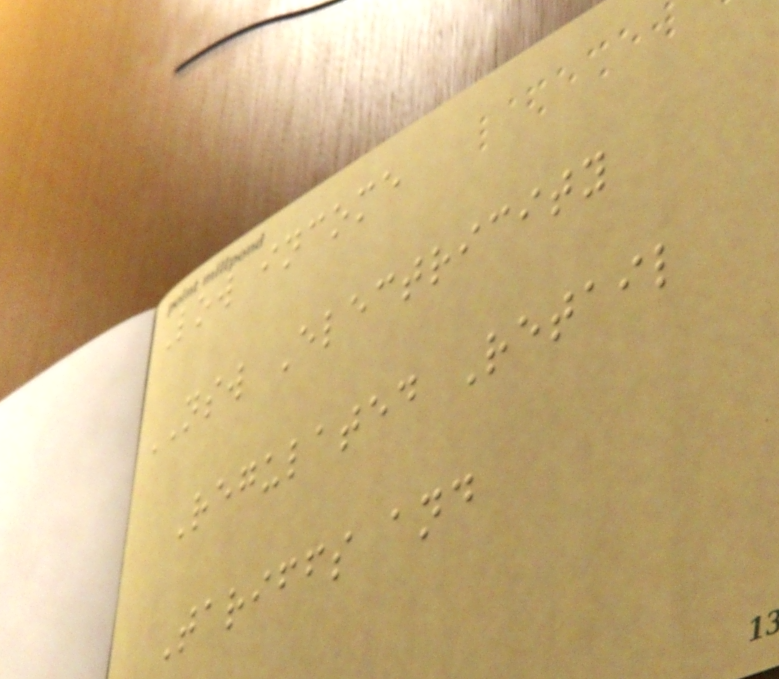Low income
NSW Electricity
Regulated Retail
Tariffs and
